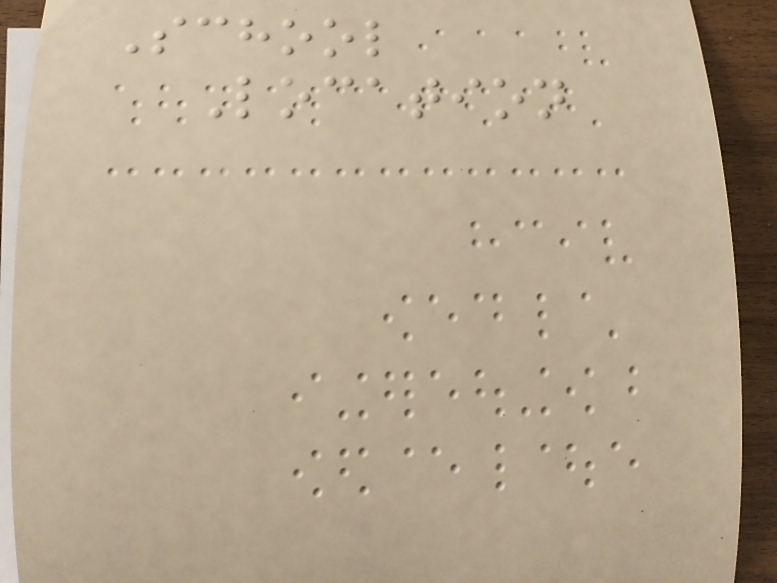School
Location
